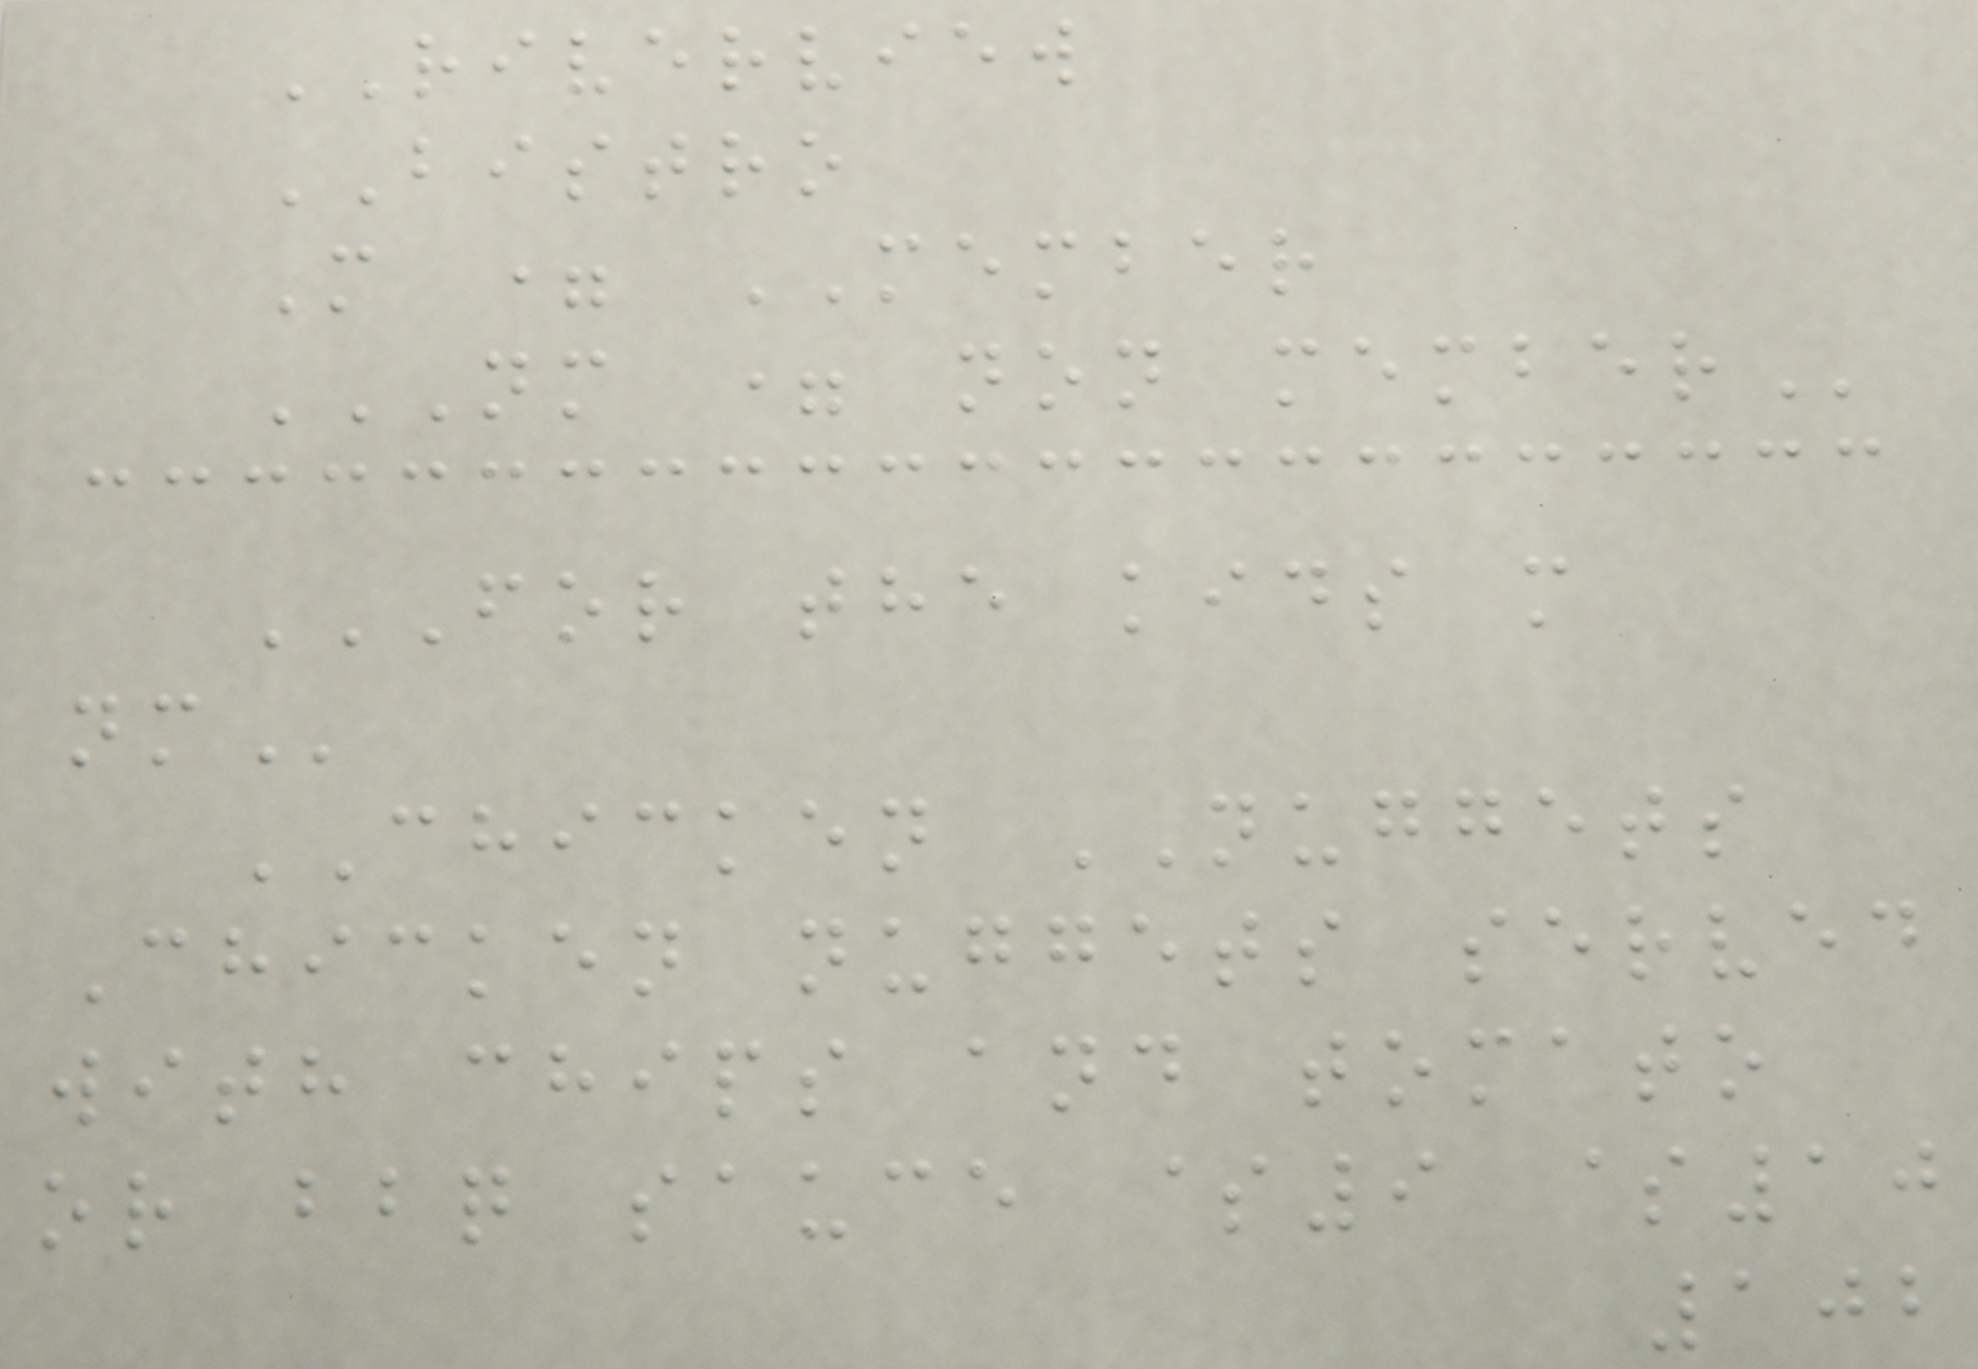RIVERVIEW
BISTRO
M = MEMBER
NM = NON MEMBER
FOR THE KIDS M
NM
CHICKEN NUGGETS
Chicken nuggets served
with chips and tomato
or bbq sauce $9 $10
102
